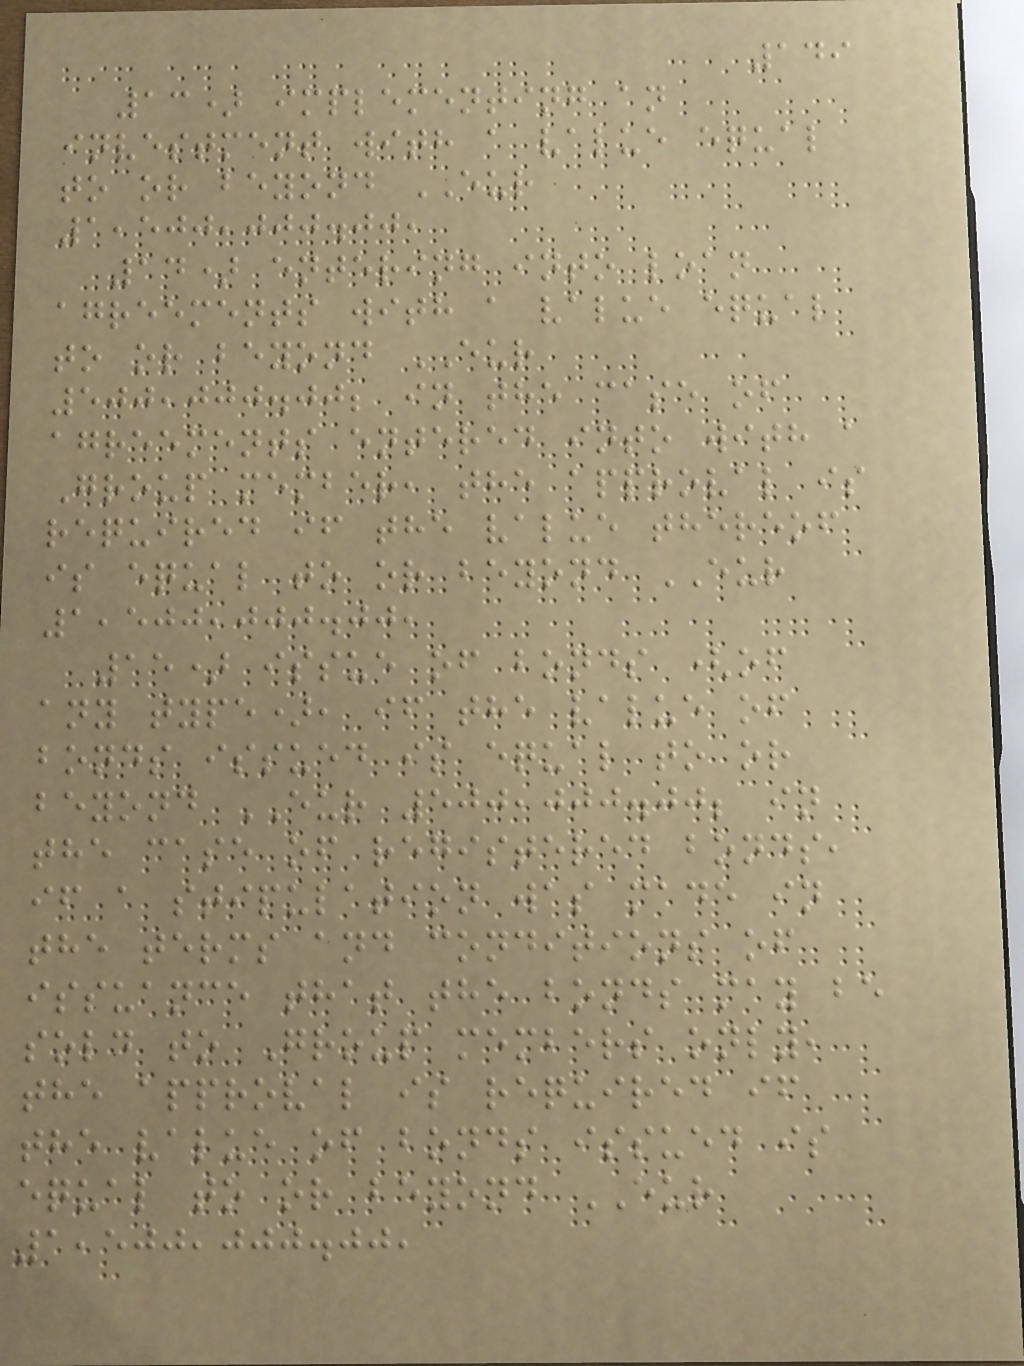149
13) implementing an
investment with a value equal
to or beyond EUR
1,500,000.00,
14) entering into loan
agreements with a value equal
to or beyond EUR
500,000.00; in the case of
agreements entered into with a
Group member, the approval is
required if the value thereof
is equal to or beyond EUR
1,500,000.00,
15) issue of bonds (of
any type), if the value of
bonds issued is equal to or
beyond EUR 500,000.00; in
the case of registered bonds,
if a stipulation was made in
the terms and conditions of
issuance that the bonds may be
sold to Group members only,
the approval is required if
the value of bonds issued is
equal to or beyond EUR
1,500,000.00,
